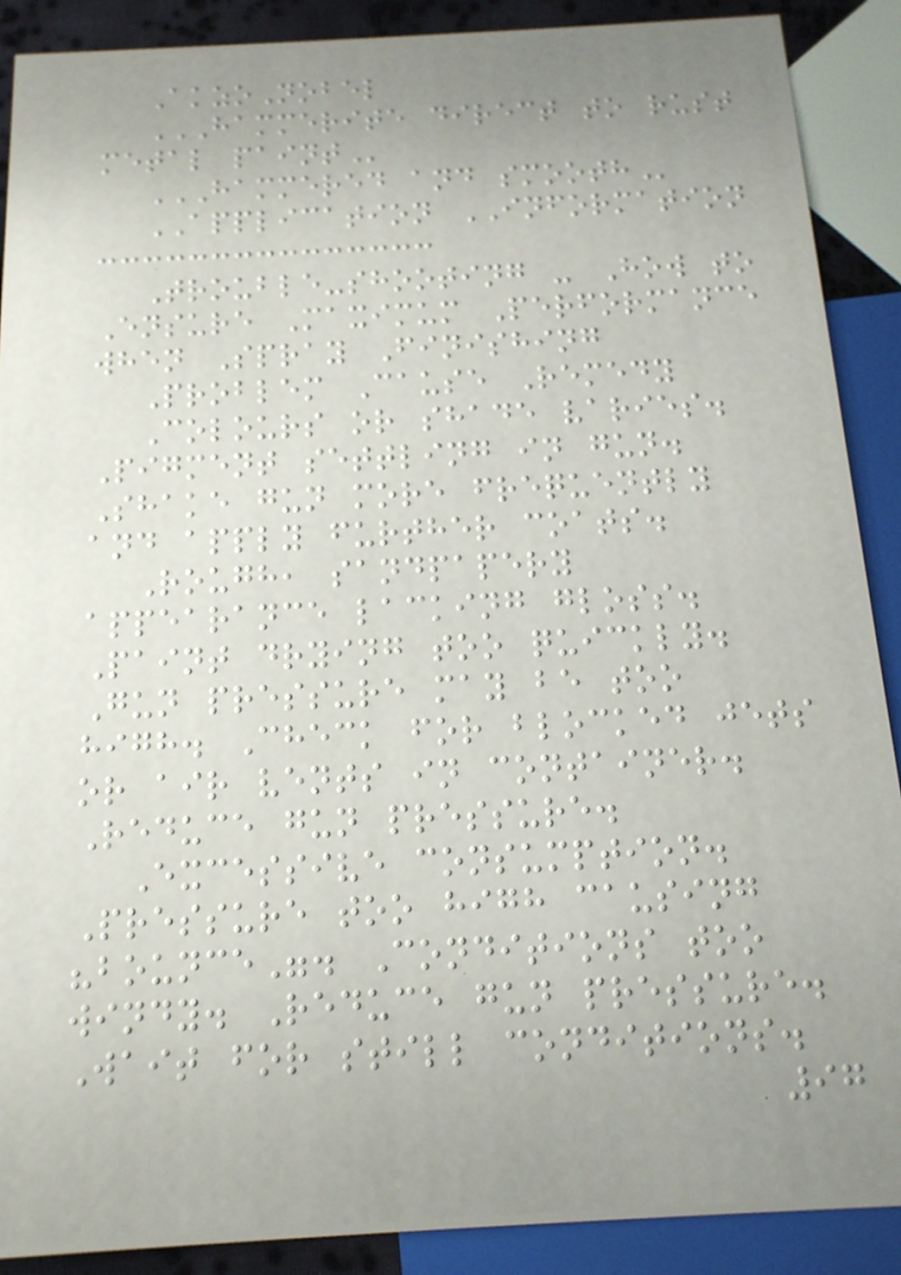AkzoNobel
HAMMERITE DIRECT TO RUST
METAL PAINT
HAMMERED AND SMOOTH
APPLICATION INFORMATION
Trouble-shooting - How to
Ensure Maximum Performance
when Spray Finishing
Problem Cause Remedy
Colours or shade varies.
Pigment settling in gun.
Shake gun more frequently
and apply further coats.
Rough, sandpapery
appearance lacking gloss.
Paint drying too quickly.
Gun pressure may be too
high. Check for blocked jets
or air vents in container.
Reduce gun pressure.
Excessive consumption.
Pressure too high causing
"bounce". Conditions too
windy. Reduce gun pressure.
Wait for still conditions.
97
